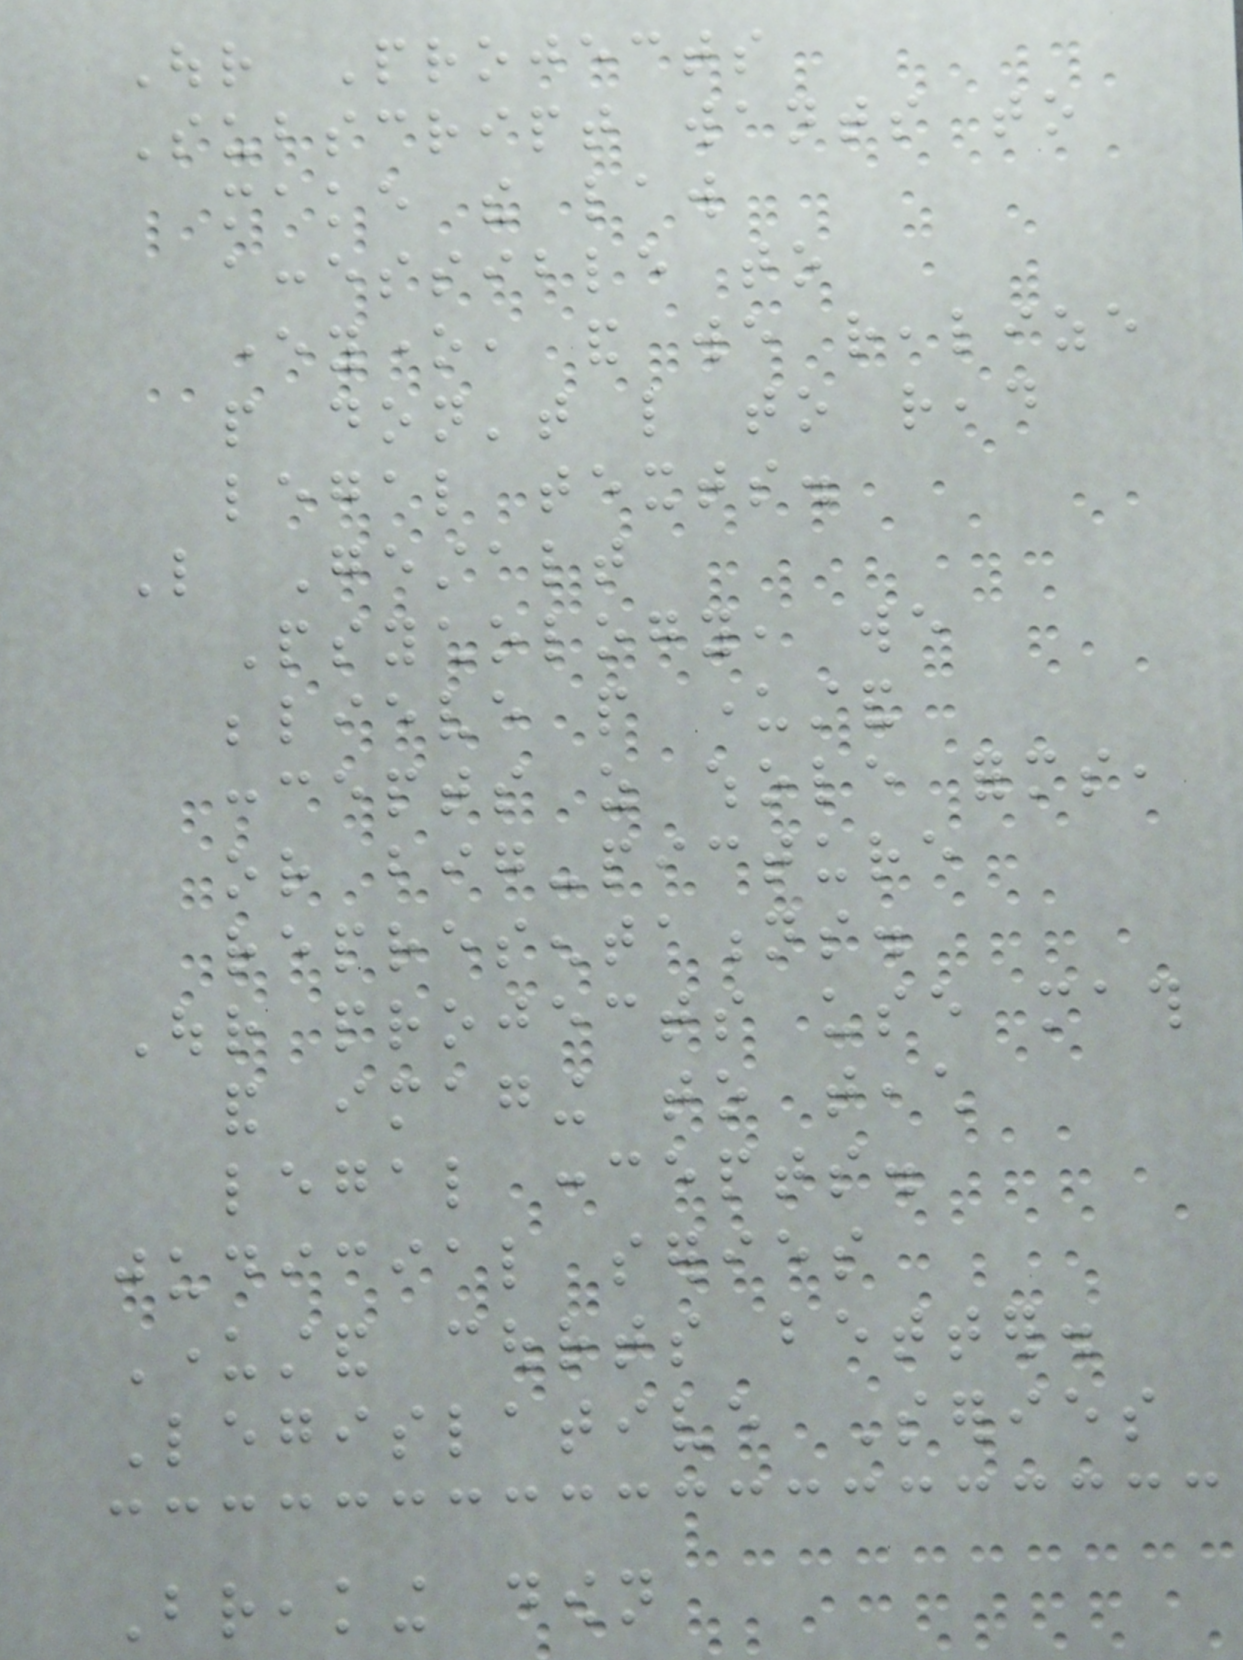Our Projects
Subscript wants to
make the law
accessible to
everyone, and we realize
people don't like to read
legal texts.
Like Gestalt
Psychology, we
believe people understand
concepts as whole forms,
or big-picture
representations.
Our projects use math
and imaging to teach
legal concepts.
judicial series
Understand courts better.
Legislative Series
Breaking down
